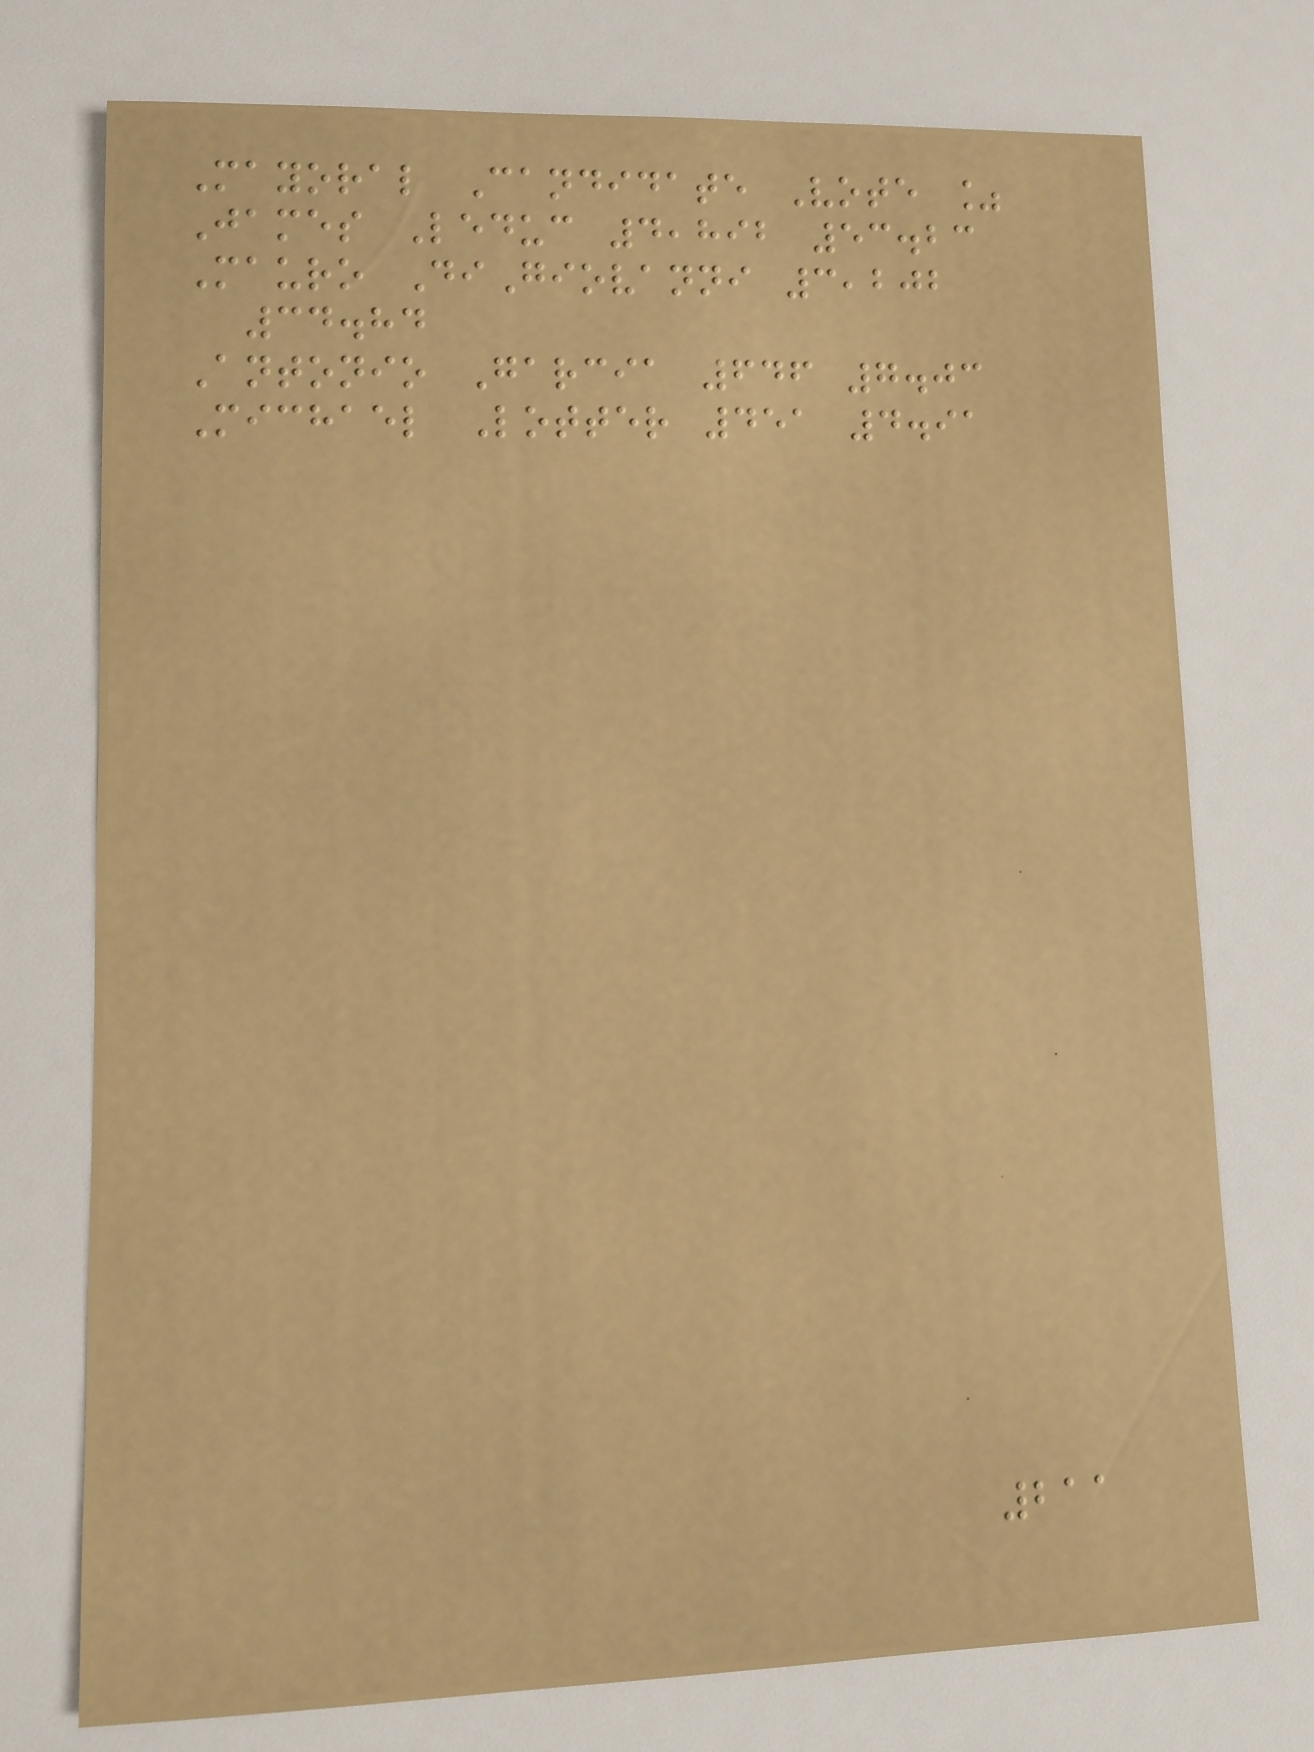Mayoral Candidate Vote %
James Leduc 4,892 53.23
Mauro DiGiovanni 3,202
34.84
Antonio Garcia 646 7.03
Michael Lotter 451 4.91
211
